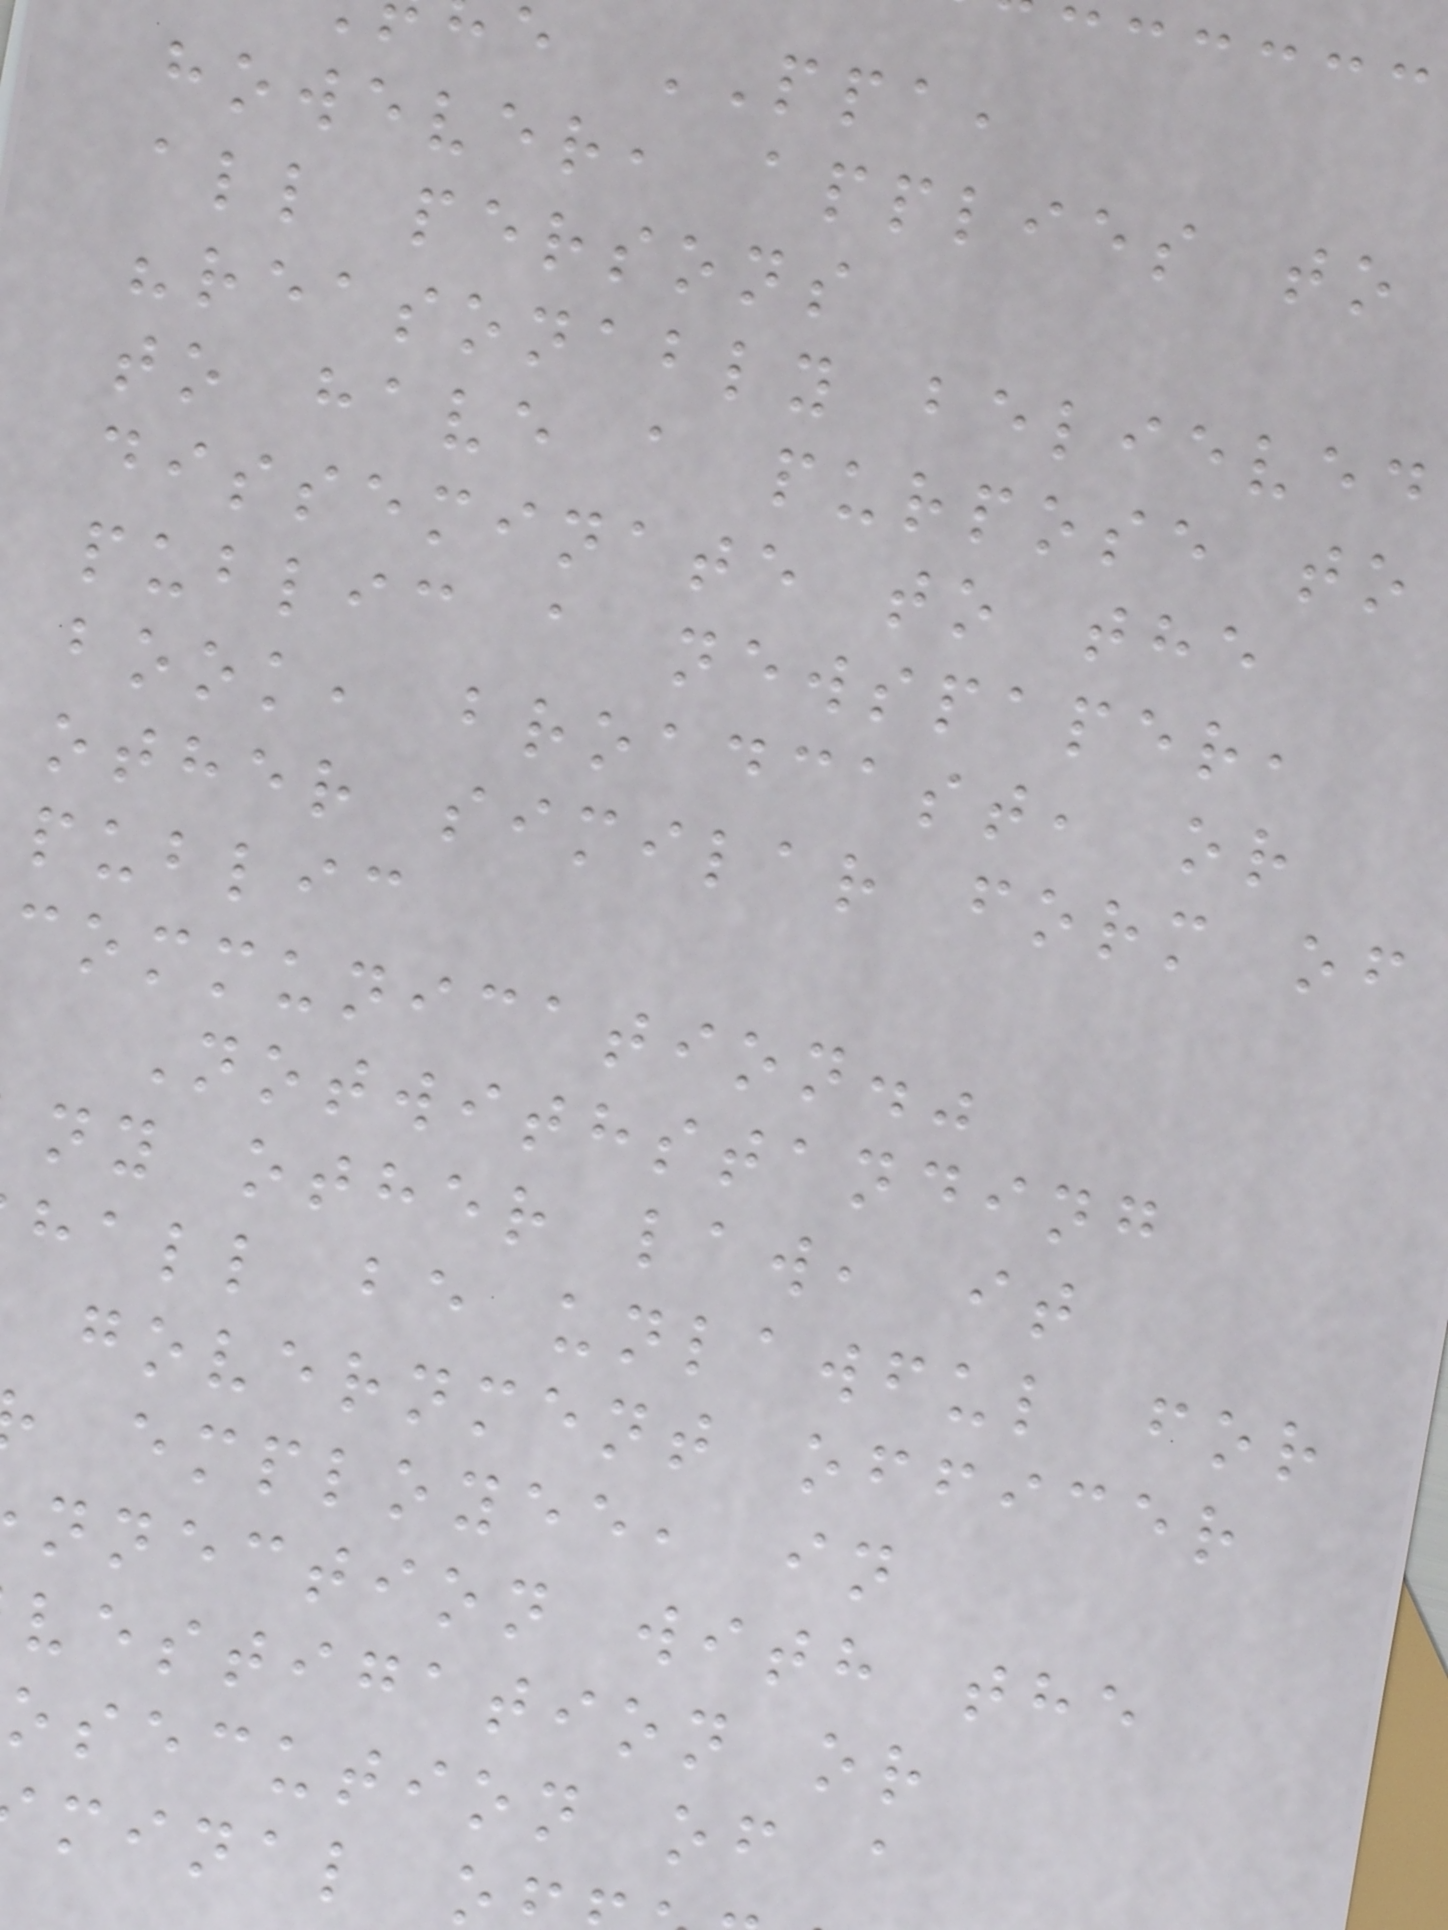e PPA,
however, applies to
all persons
"reasonably believed
to have a purpose to
disseminate to the
public a newspaper,
book, broadcast, or
other similar form of
public
communication."
Notwithstanding
ny other law, it
hall be unlawful for
government officer
employee, in
nnection with the
vestigation or
osecution of a
minal o
